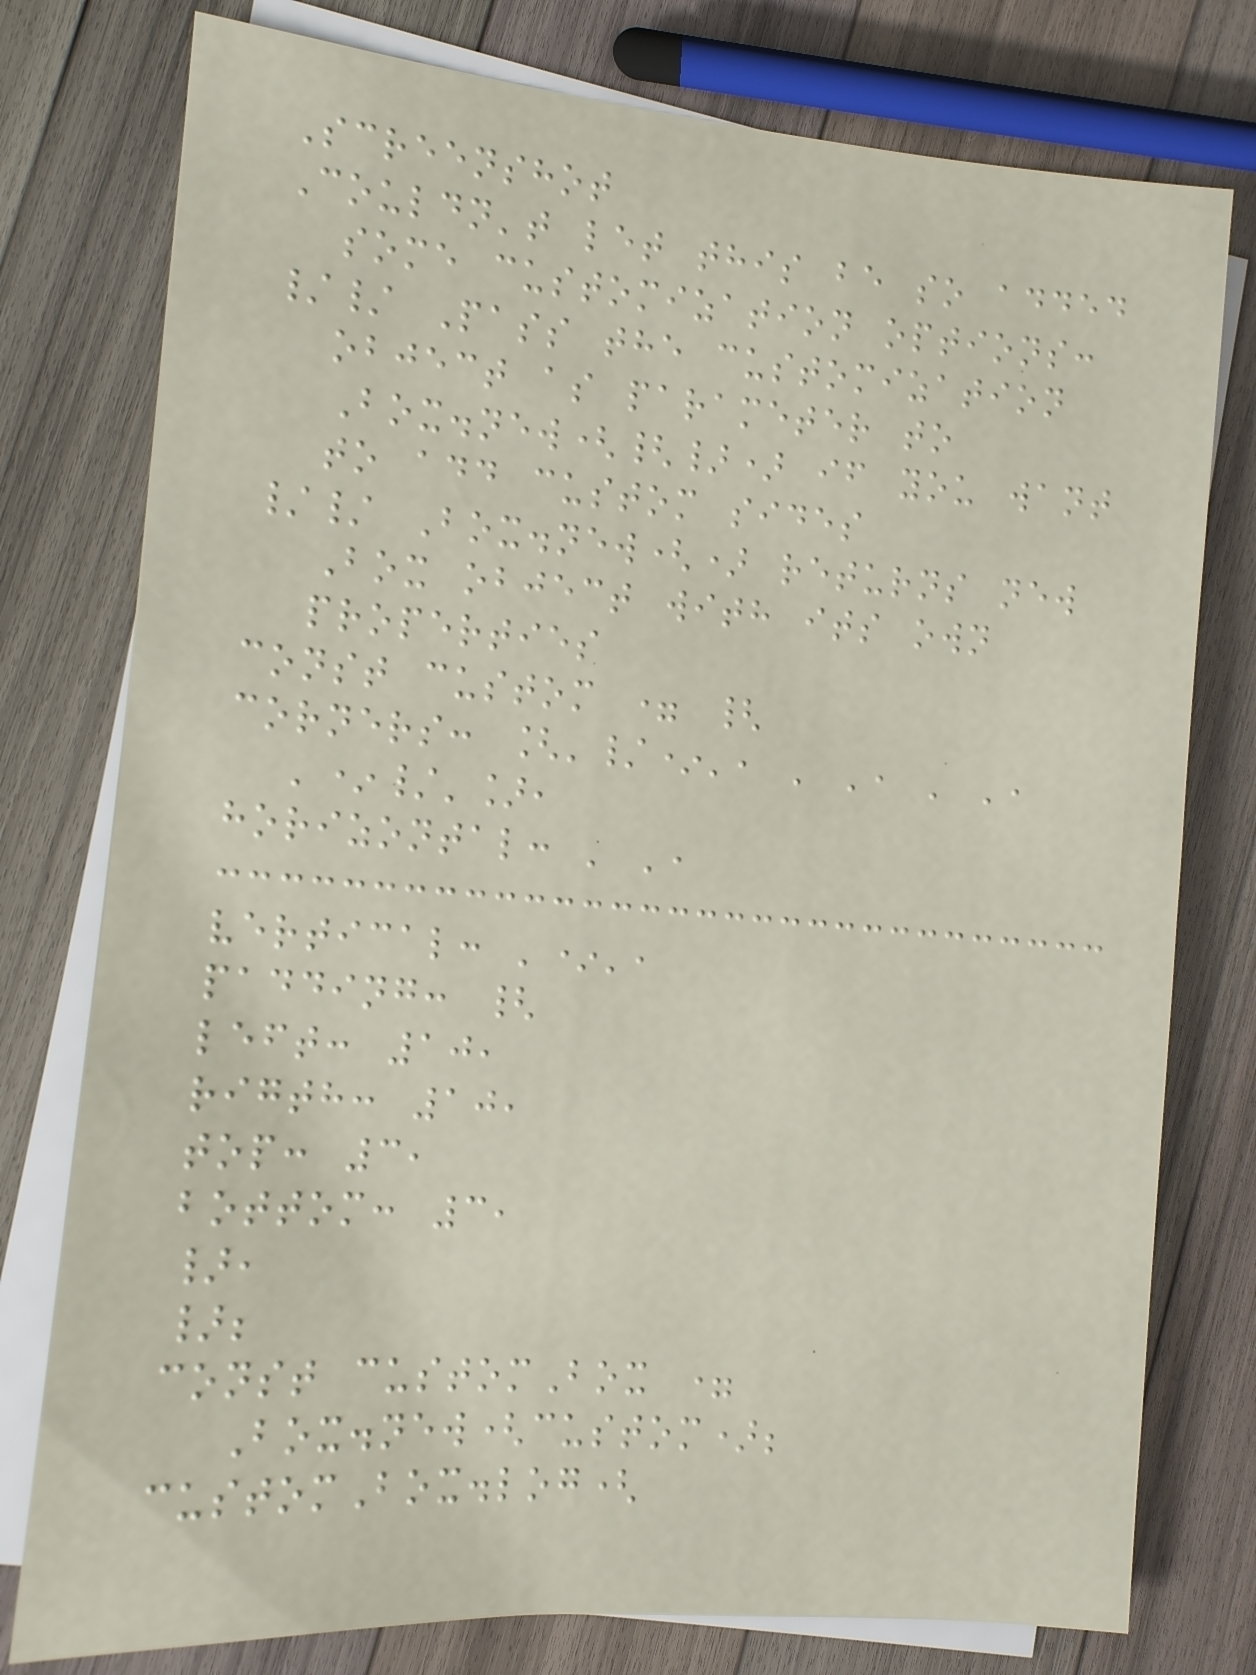Screenshot
Couldn't let this be so added
some customization options:
// Pass the customization
object as parameter to
Box.new({}) if you want
to add custom sides
// Box.new() returns new
Box object with its own
properties
const custom = {
corners: ['/*', ' ', ' ',
'*/'],
horizontal: ' ',
vertical: '*',
padding: {
left: 10,
rigth: 10,
top: 3,
bottom: 3,
},
};
const customBox =
Box.new(custom);
customBox.log(
